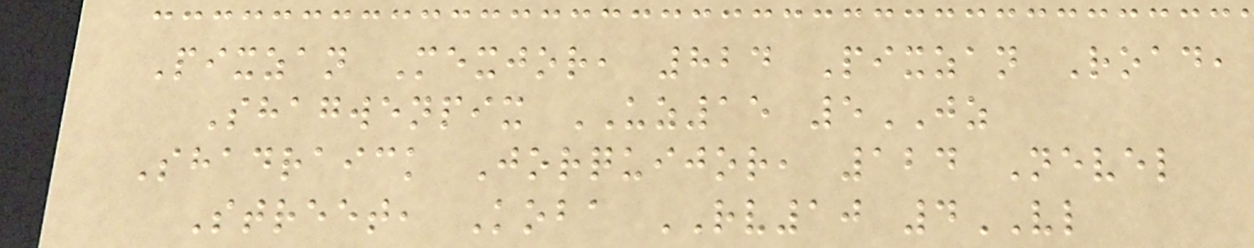Pixzan Mexjor, 824 Pixzan Road,
Shagwenpix UZ15 5JZ
Shadraick Jorquijor, 124 Nevel
Street, Koba RV10 4VL
